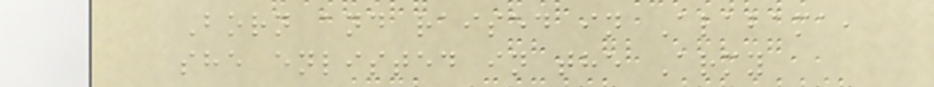Born and raised in Alabama,
she enlisted in the Army
